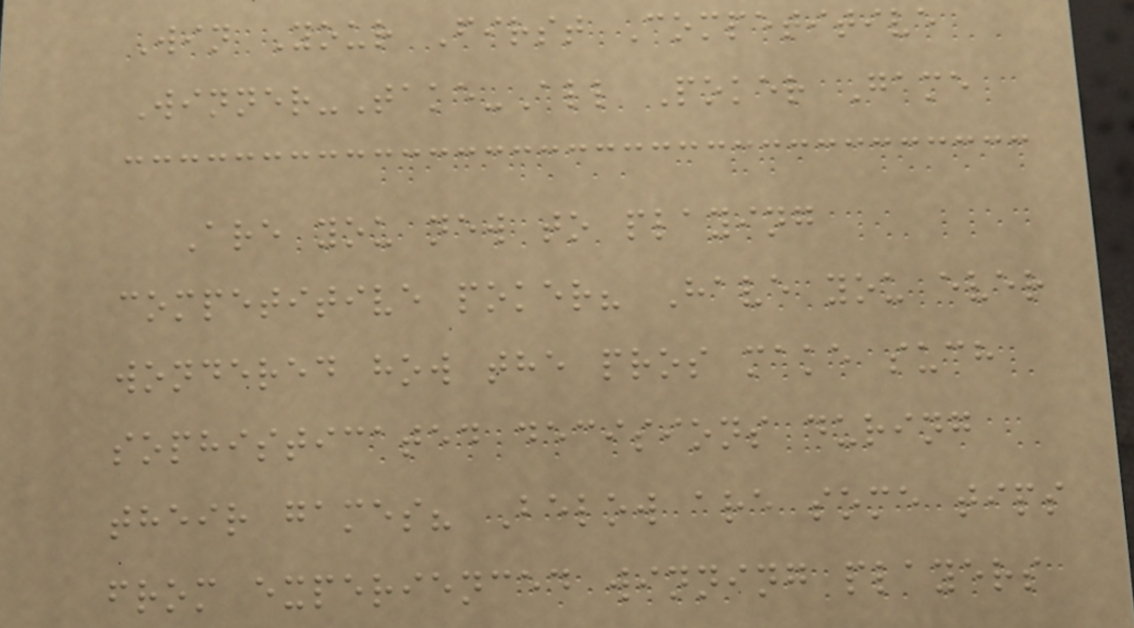Win Your First Competitive
Winner-Take-All Poker Game
Are you new to playing
competitive poker? Have you ever
wondered how the pros make such
sophisticated decisions during
their games? Below are some tips
from experienced winning players
